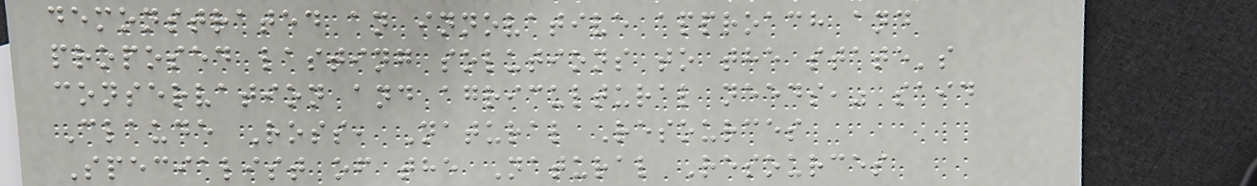demonstrated an innovative approach and
proposed lasting solutions to the state's
conservation and agricultural needs," said
Claude Ross, Natural Resources
Specialist of the Natural Resources
